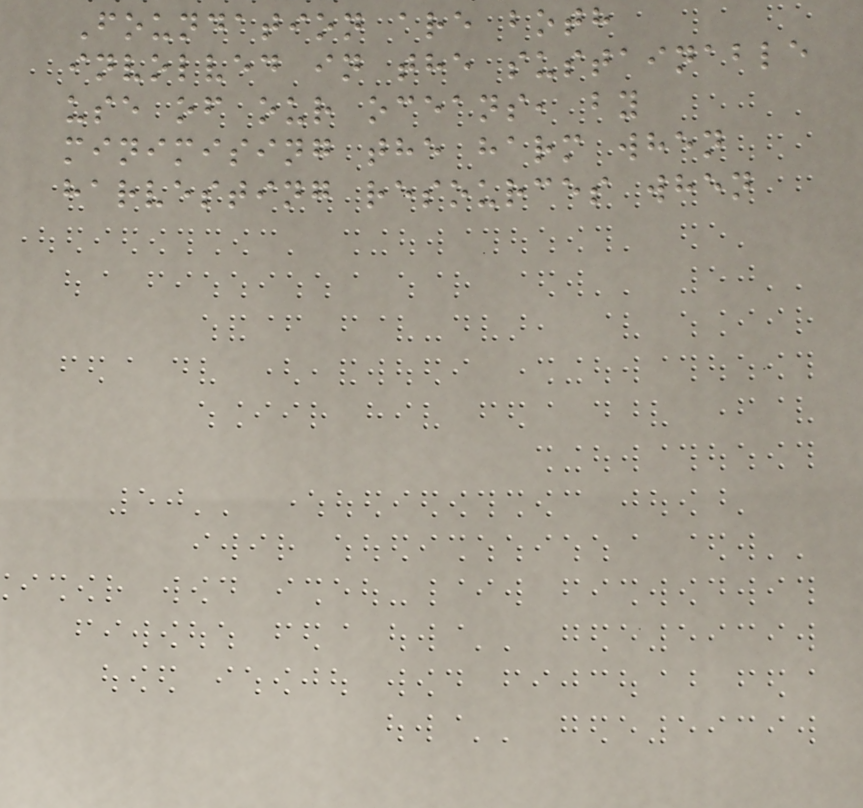Foundation are both
involved in the sustainable
use of our oceans, by
minimising the harm when
harvesting resources when
